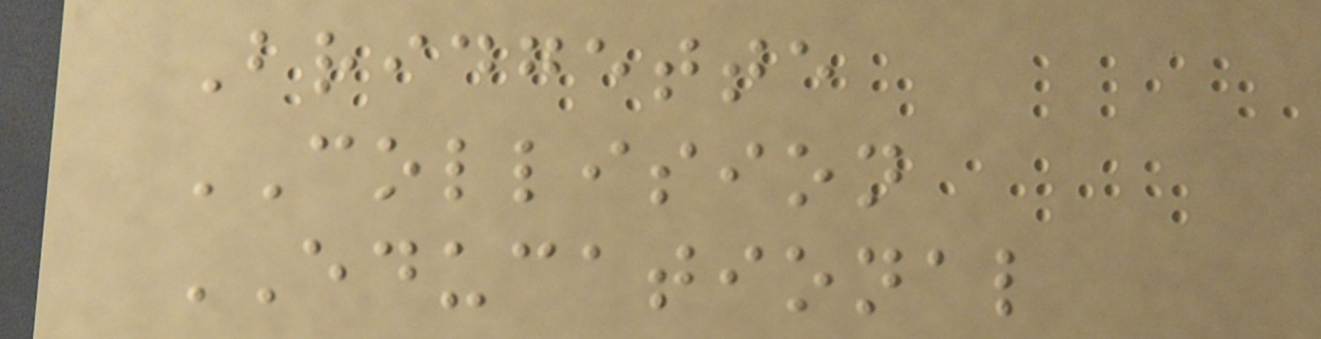Bridgette
COLLISION
EDUCATIONAL
